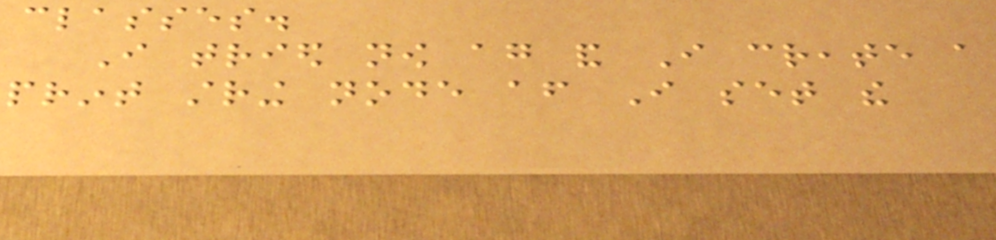classes.
I tried now again and I create a
print string node after I set the
